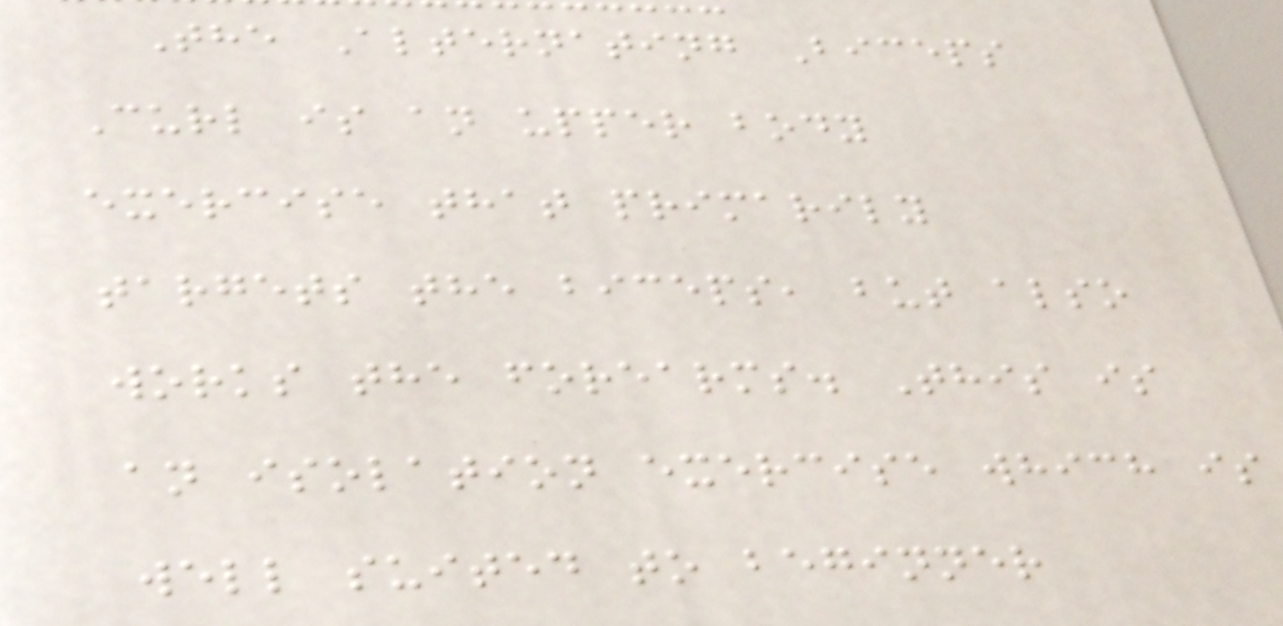The Alternating Biceps
Curl is an upper body
exercise that primarily
targets the biceps, but also
works the forearms. This is
an isolation exercise which is
well suited to beginner
